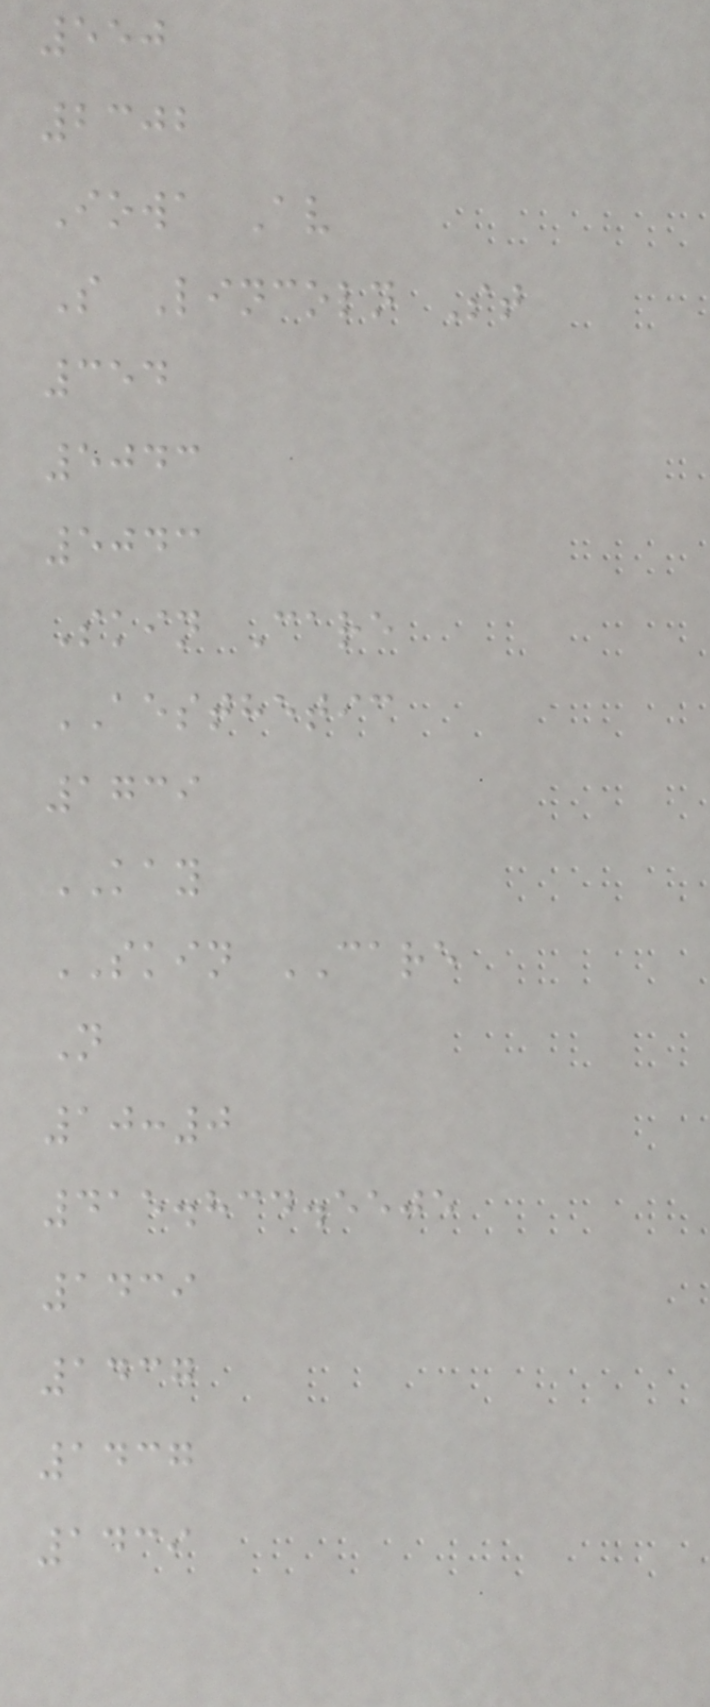550
2302
Iowa Av
S Lincoln St
354
5043
5043
Skin Care
AESTHETIC
1739
KAY
SKIN CARE
N
10:0
415.834.5505
1439
1437
1437
1439
